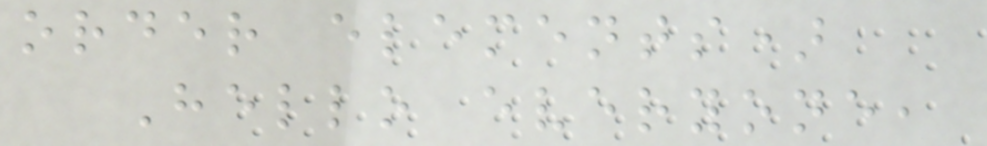order elements)
Hello everyone,
